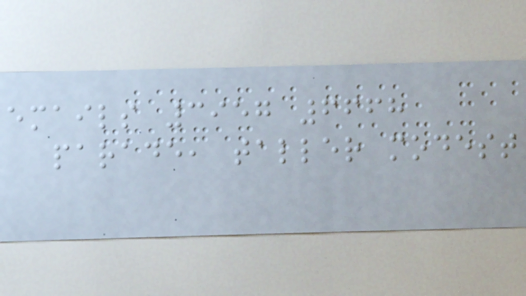emails 3957 6668
parade, taller modest
